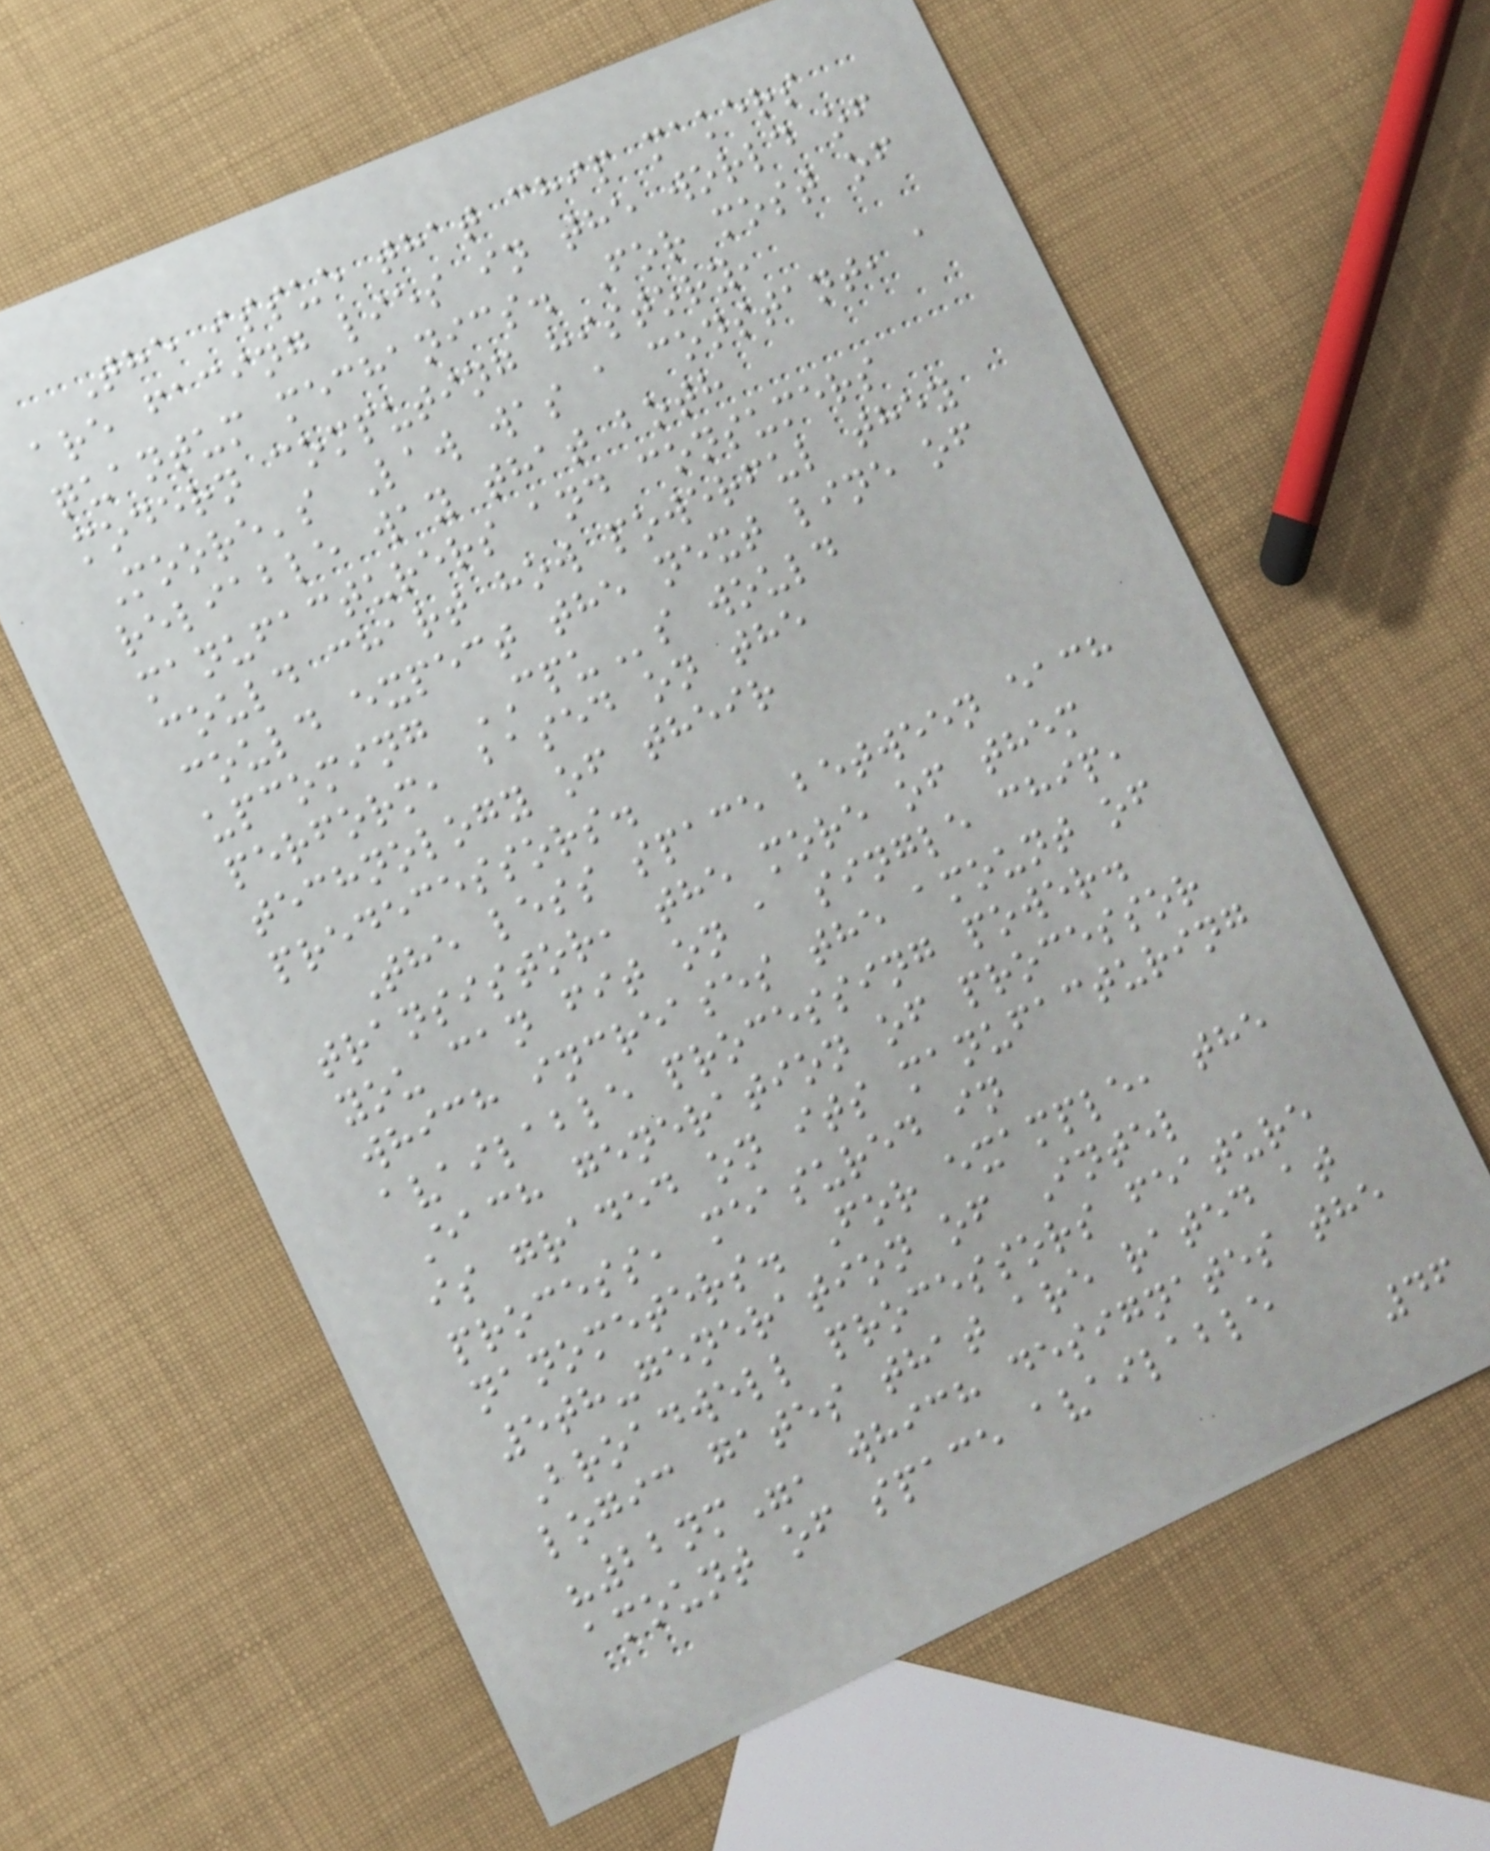The issue that chip makers
are facing lies in the world of
quantum mechanics. For most of
modern computing history,
Moore's Law was a constant, a
reliable way that both
manufacturers and consumers
could chart how powerful they
could expect the next line of
upcoming CPUs would
perform, based on the
technology of their
predecessors.
The less space between each
transistor, the more of them
you can fit on a single chip,
which increases the amount of
available processing power.
Each generation of processor
is graded on its manufacturing
process, measured in
nanometers. For example, the
5th-generation of Intel
Broadwell processors feature
logic gates that are rated at
"22nm", which designates the
amount of space available
46
